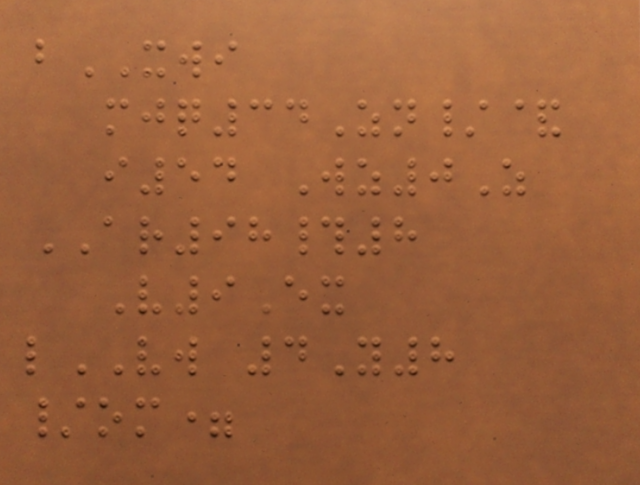bXWI
mjq34Zn/&
i54 Wz0Z
AR98#8
V9Ex
lVW 4Y8
/om=
